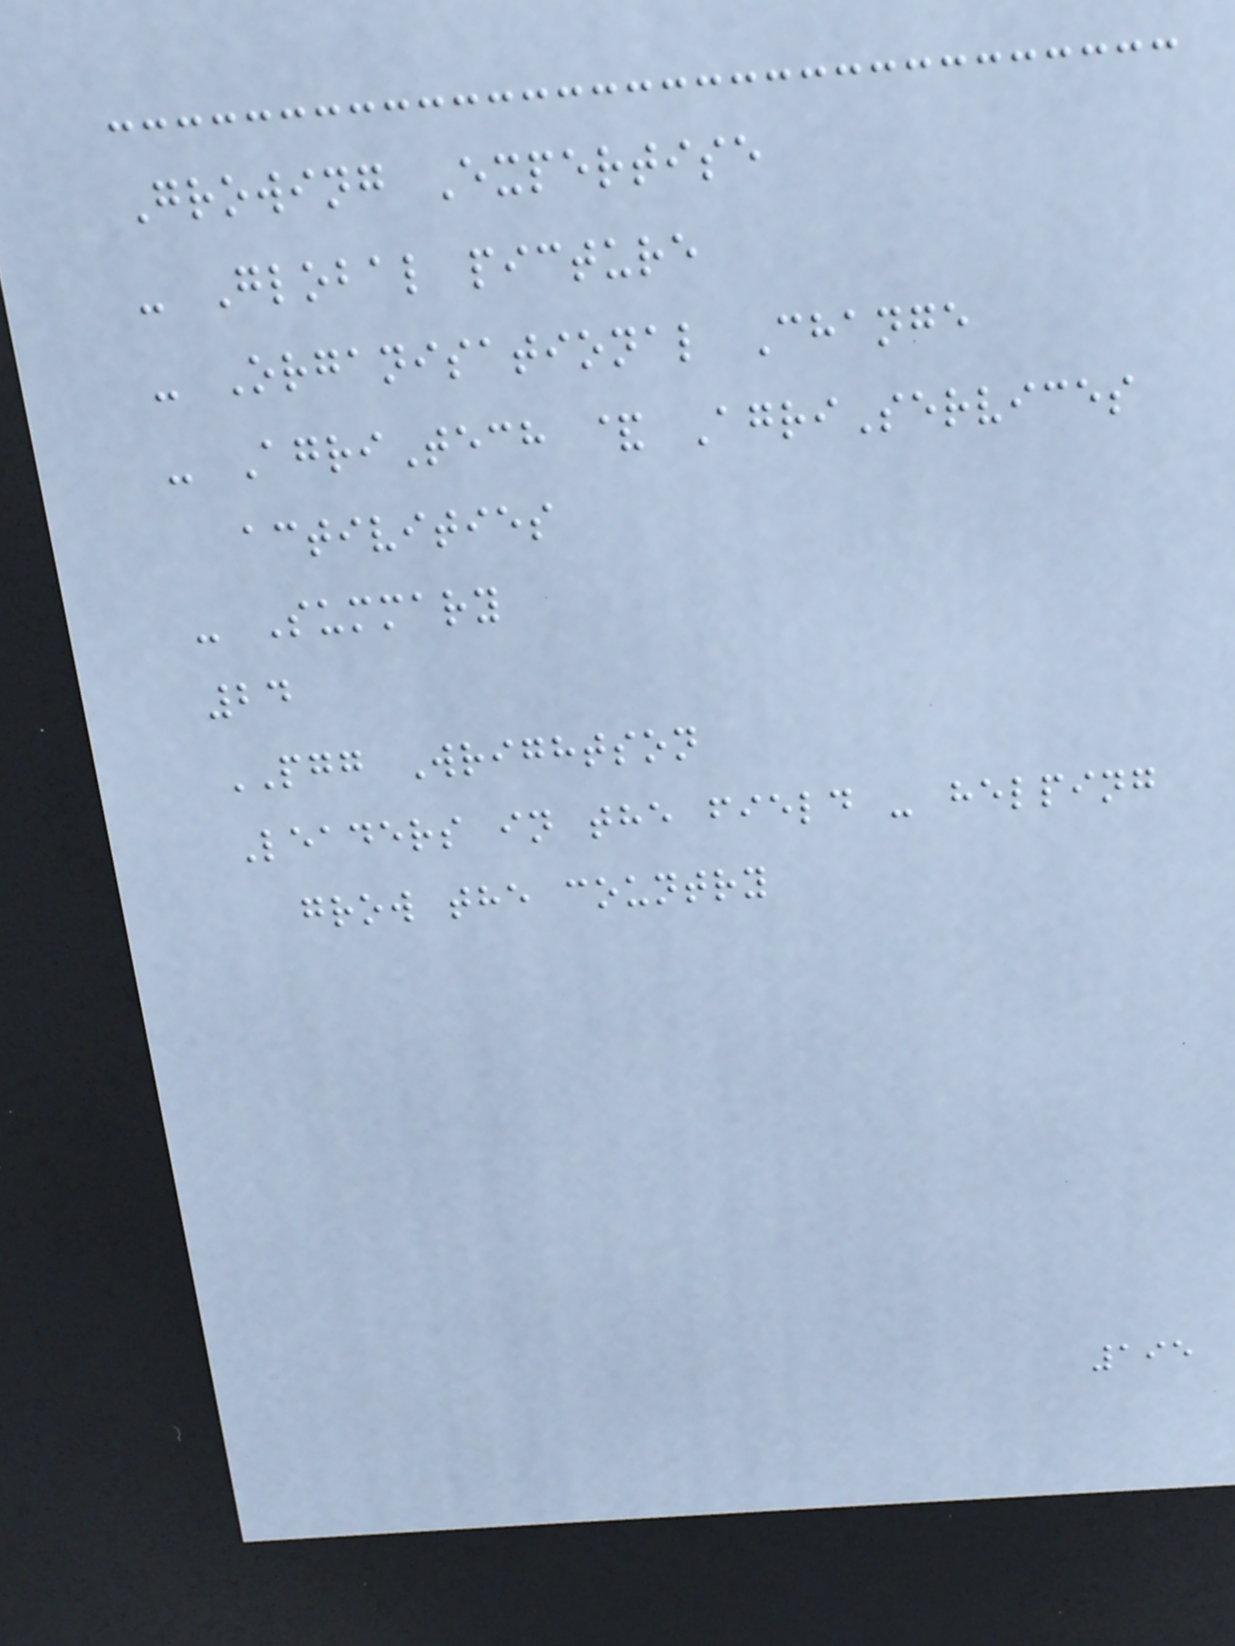Growing Expertise
- Global picture
- Organisational Change
- AgriTech & AgriServices
activities
- Summary
24
PGG Wrightson
Leaders in the field - helping
grow the country
195
